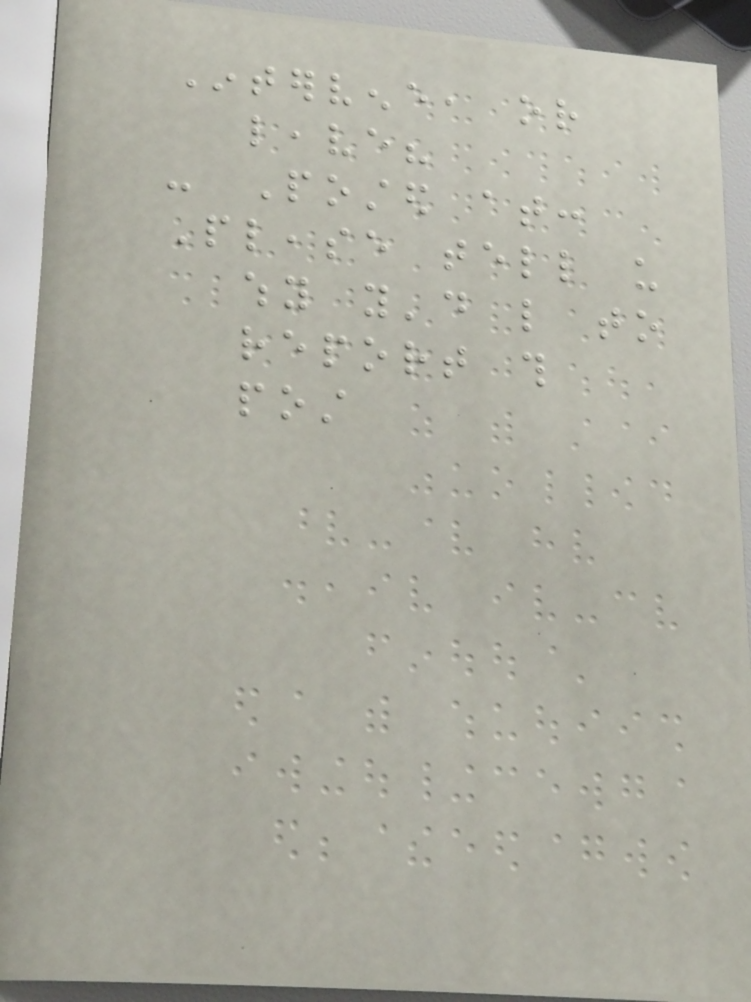Intervene, or
leave?
- Posted at:
Please tell us
why you'd like to
report this
post
